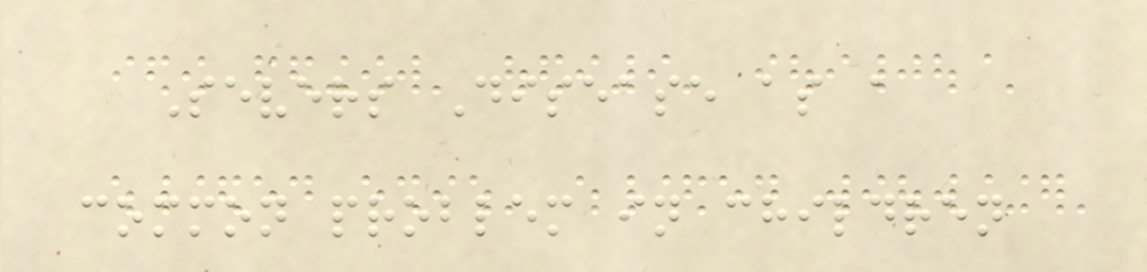Severs Disease as a
common problem in children
